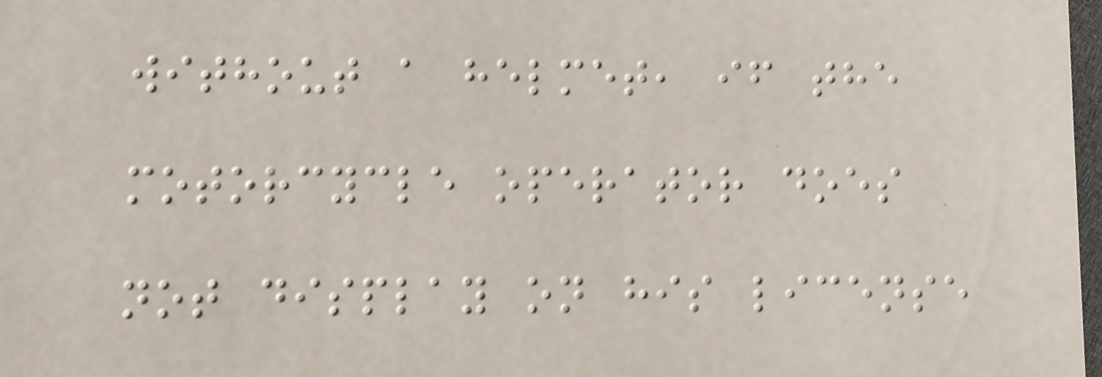without a helmet, if the
motorcycle operator does
not display on his license
